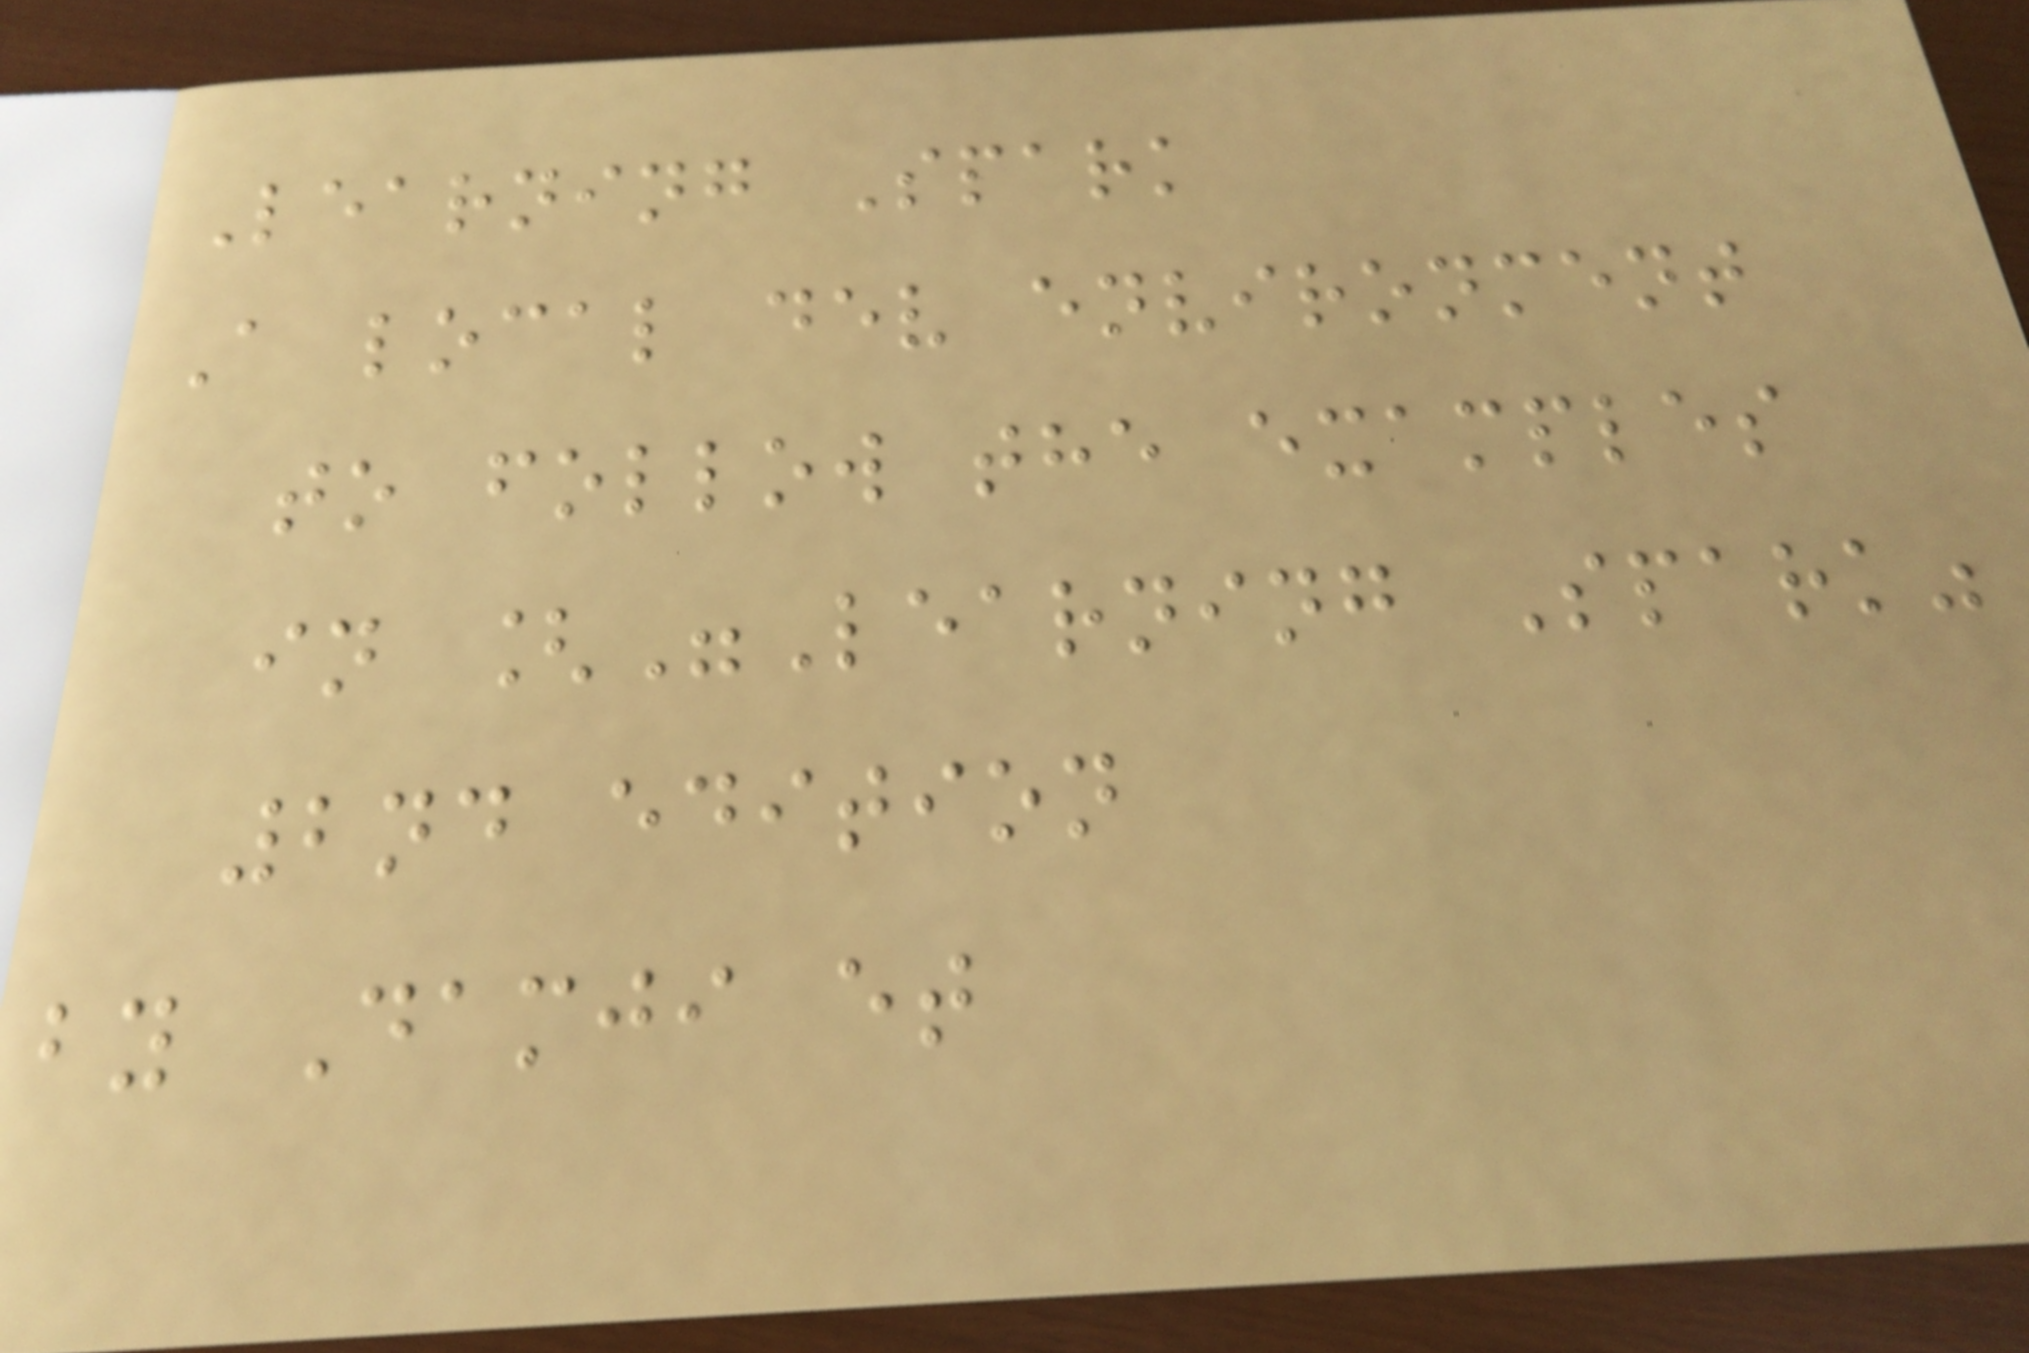Learning Spark
A local dev environment
to follow the examples
in ["Learning Spark"
2nd edition
by Damji et
